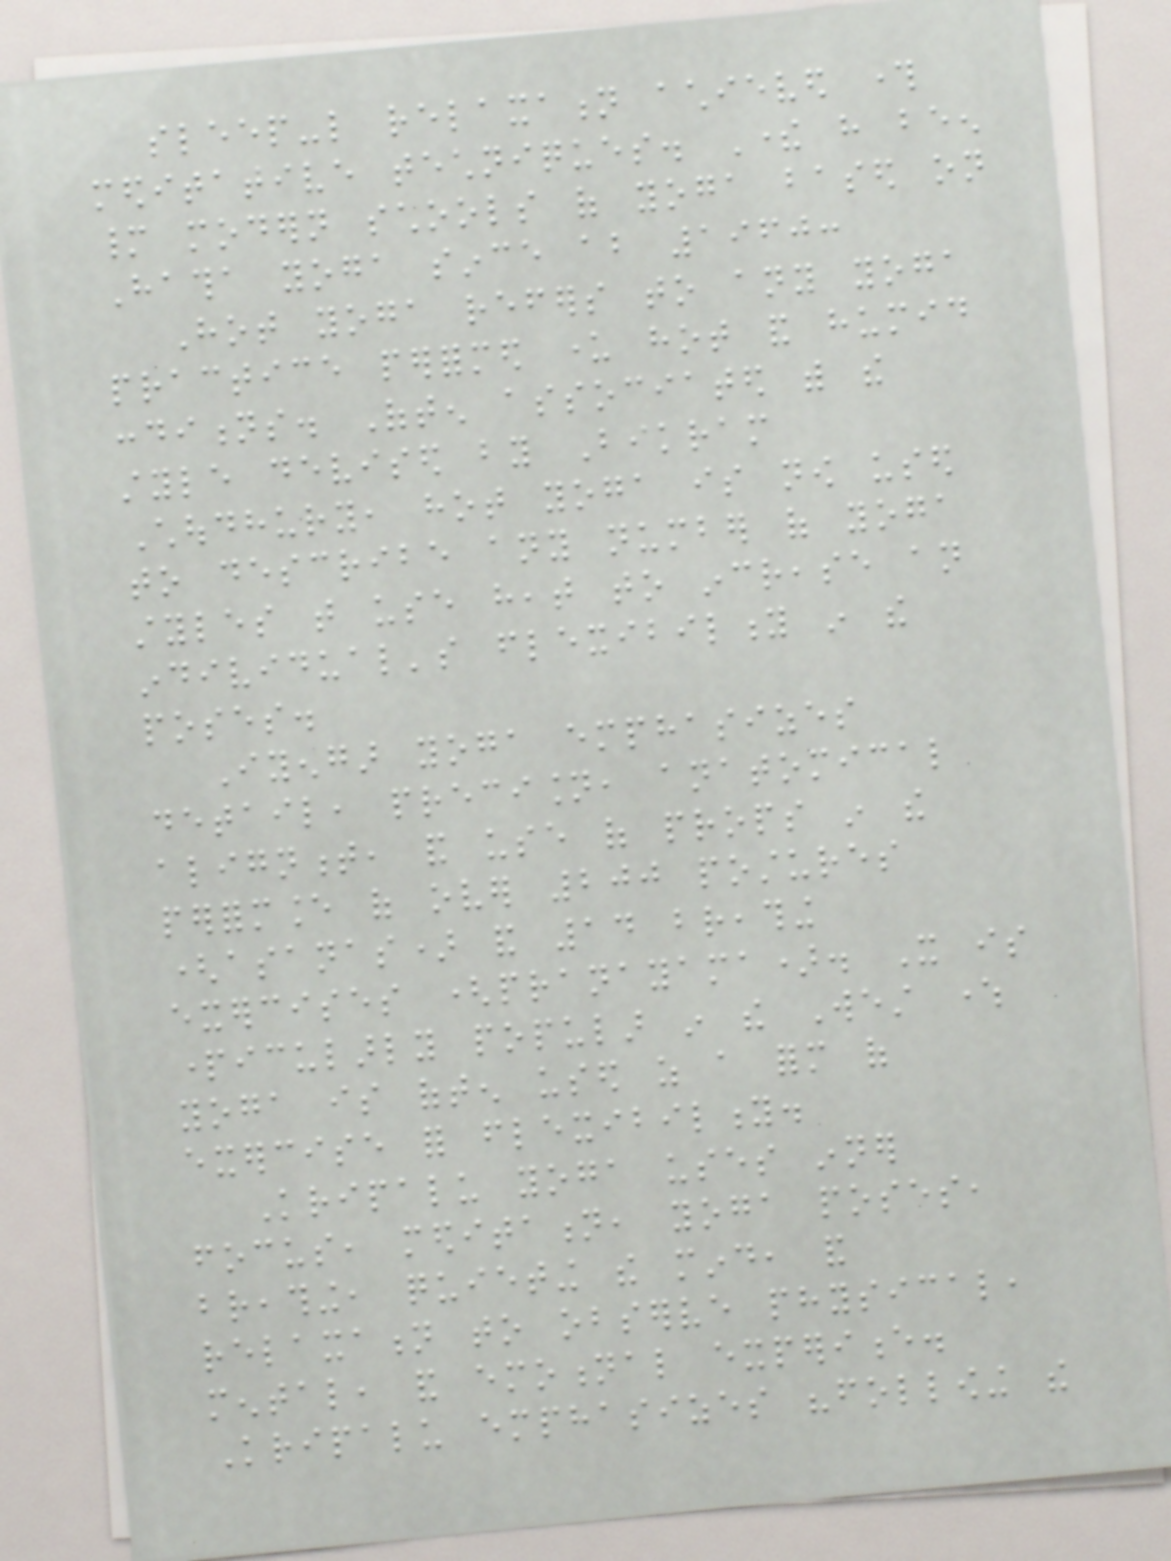sleep-like relaxation achieved through
meditative techniques. There have been
many modern schools of yoga based on
Hatha yoga since about 1960:
Hot yoga refers to any yoga
practice performed under hot and humid
conditions. Often associated with the
style devised by Bikram
Choudhury, hot yoga is now used
to describe any number of yoga
styles that use heat to increase an
individual's flexibility in the
poses.
Iyengar yoga emphasizes
detail, precision, anatomical
alignment, and use of props in the
performance of over 200 postures
(asanas) and 14 breathing
exercises (pranayama). It is
particularly popular in the West where
yoga is often used as a form of
exercise for flexibility.
Kripalu yoga uses inner
focus, meditation, yoga poses,
breathing, quieting the mind, and
relaxation to observe physical,
mental, and emotional experience.
Kripalu emphasizes "following the
